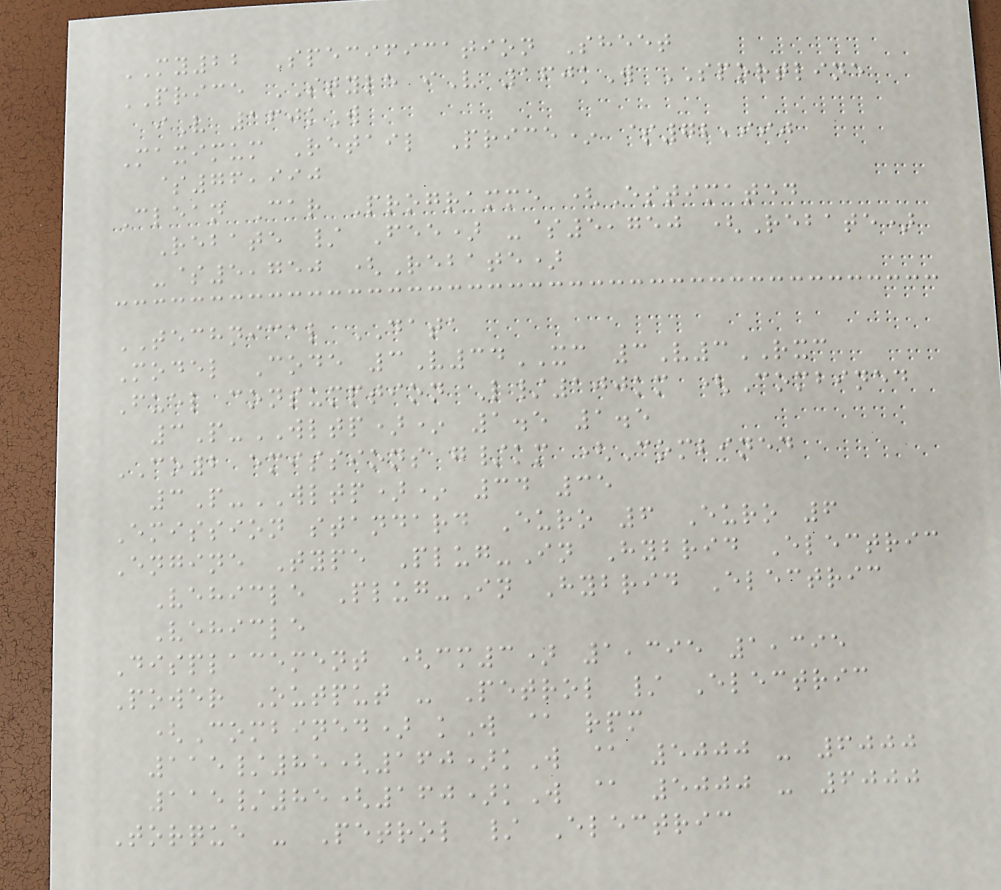MY22 Specification Sheet
PRICE STYLE iV 160kW SPORTLINE
iV 160kW
Maximum Retail Price* $72,990
$76,990
Clean Car Programme (Estimated
Rebate / Fee) -$5,750 (Rebate)
-$5,750 (Rebate)
TECHNICAL DATA
Model Code 3V34XC 3V3RXC
Fuel consumption L/100km (Combined
3P-WLTP)* 1.5 1.5
CO2 emissions g/km (Combined
3P-WLTP)* 34 35
Emission standard Euro 6 Euro 6
Engine Type Plug-In Hybrid Electric
Vehicle Plug-In Hybrid Electric
Vehicle
Displacement (cm3) 1,395 1,395
Power Output - Petrol / Electric
(Combined) kW @ rpm
115/85(160)kW @ 5000 - 6000
115/85(160)kW @ 5000 - 6000
Torque - Petrol / Electric
